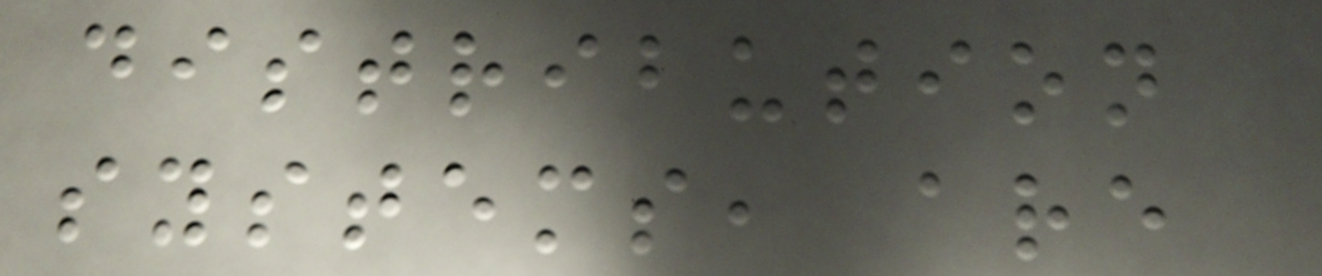distribution
systems, are
